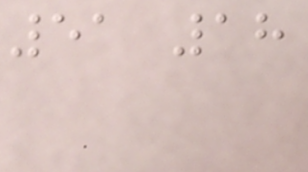51 18
